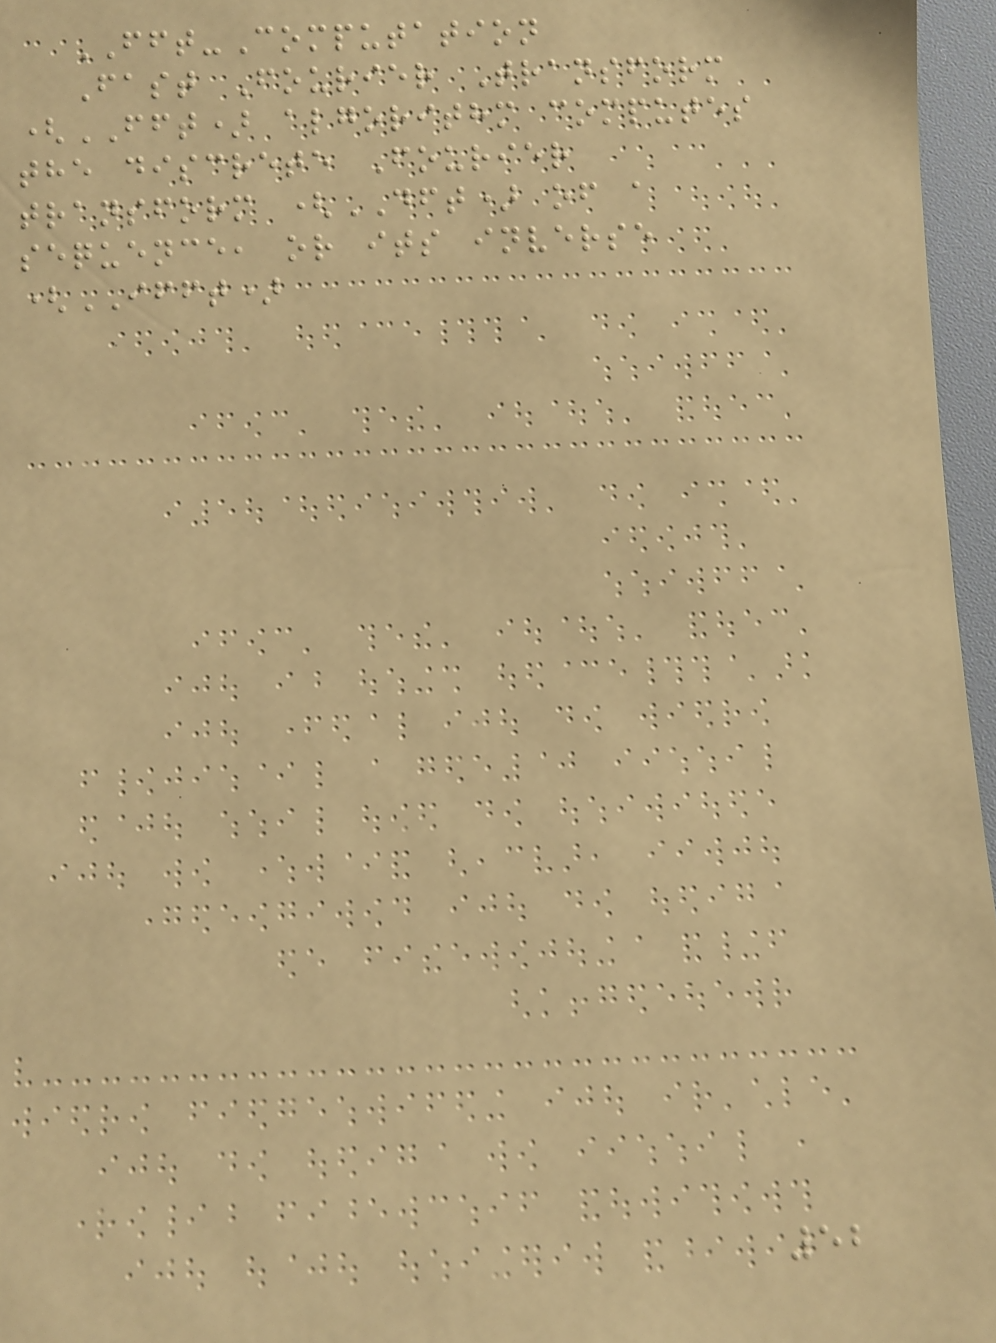FFT-Computation
Fast Fourier Transform
(FFT) algorithm computes
the discrete Fourier
transform (DFT) of a
sequence, or its inverse
(IFFT)
52
